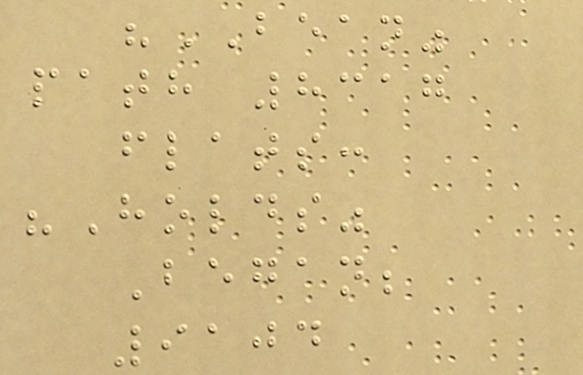"BEAN"
path 8317
flats:
"Holds"
Began;
9104
